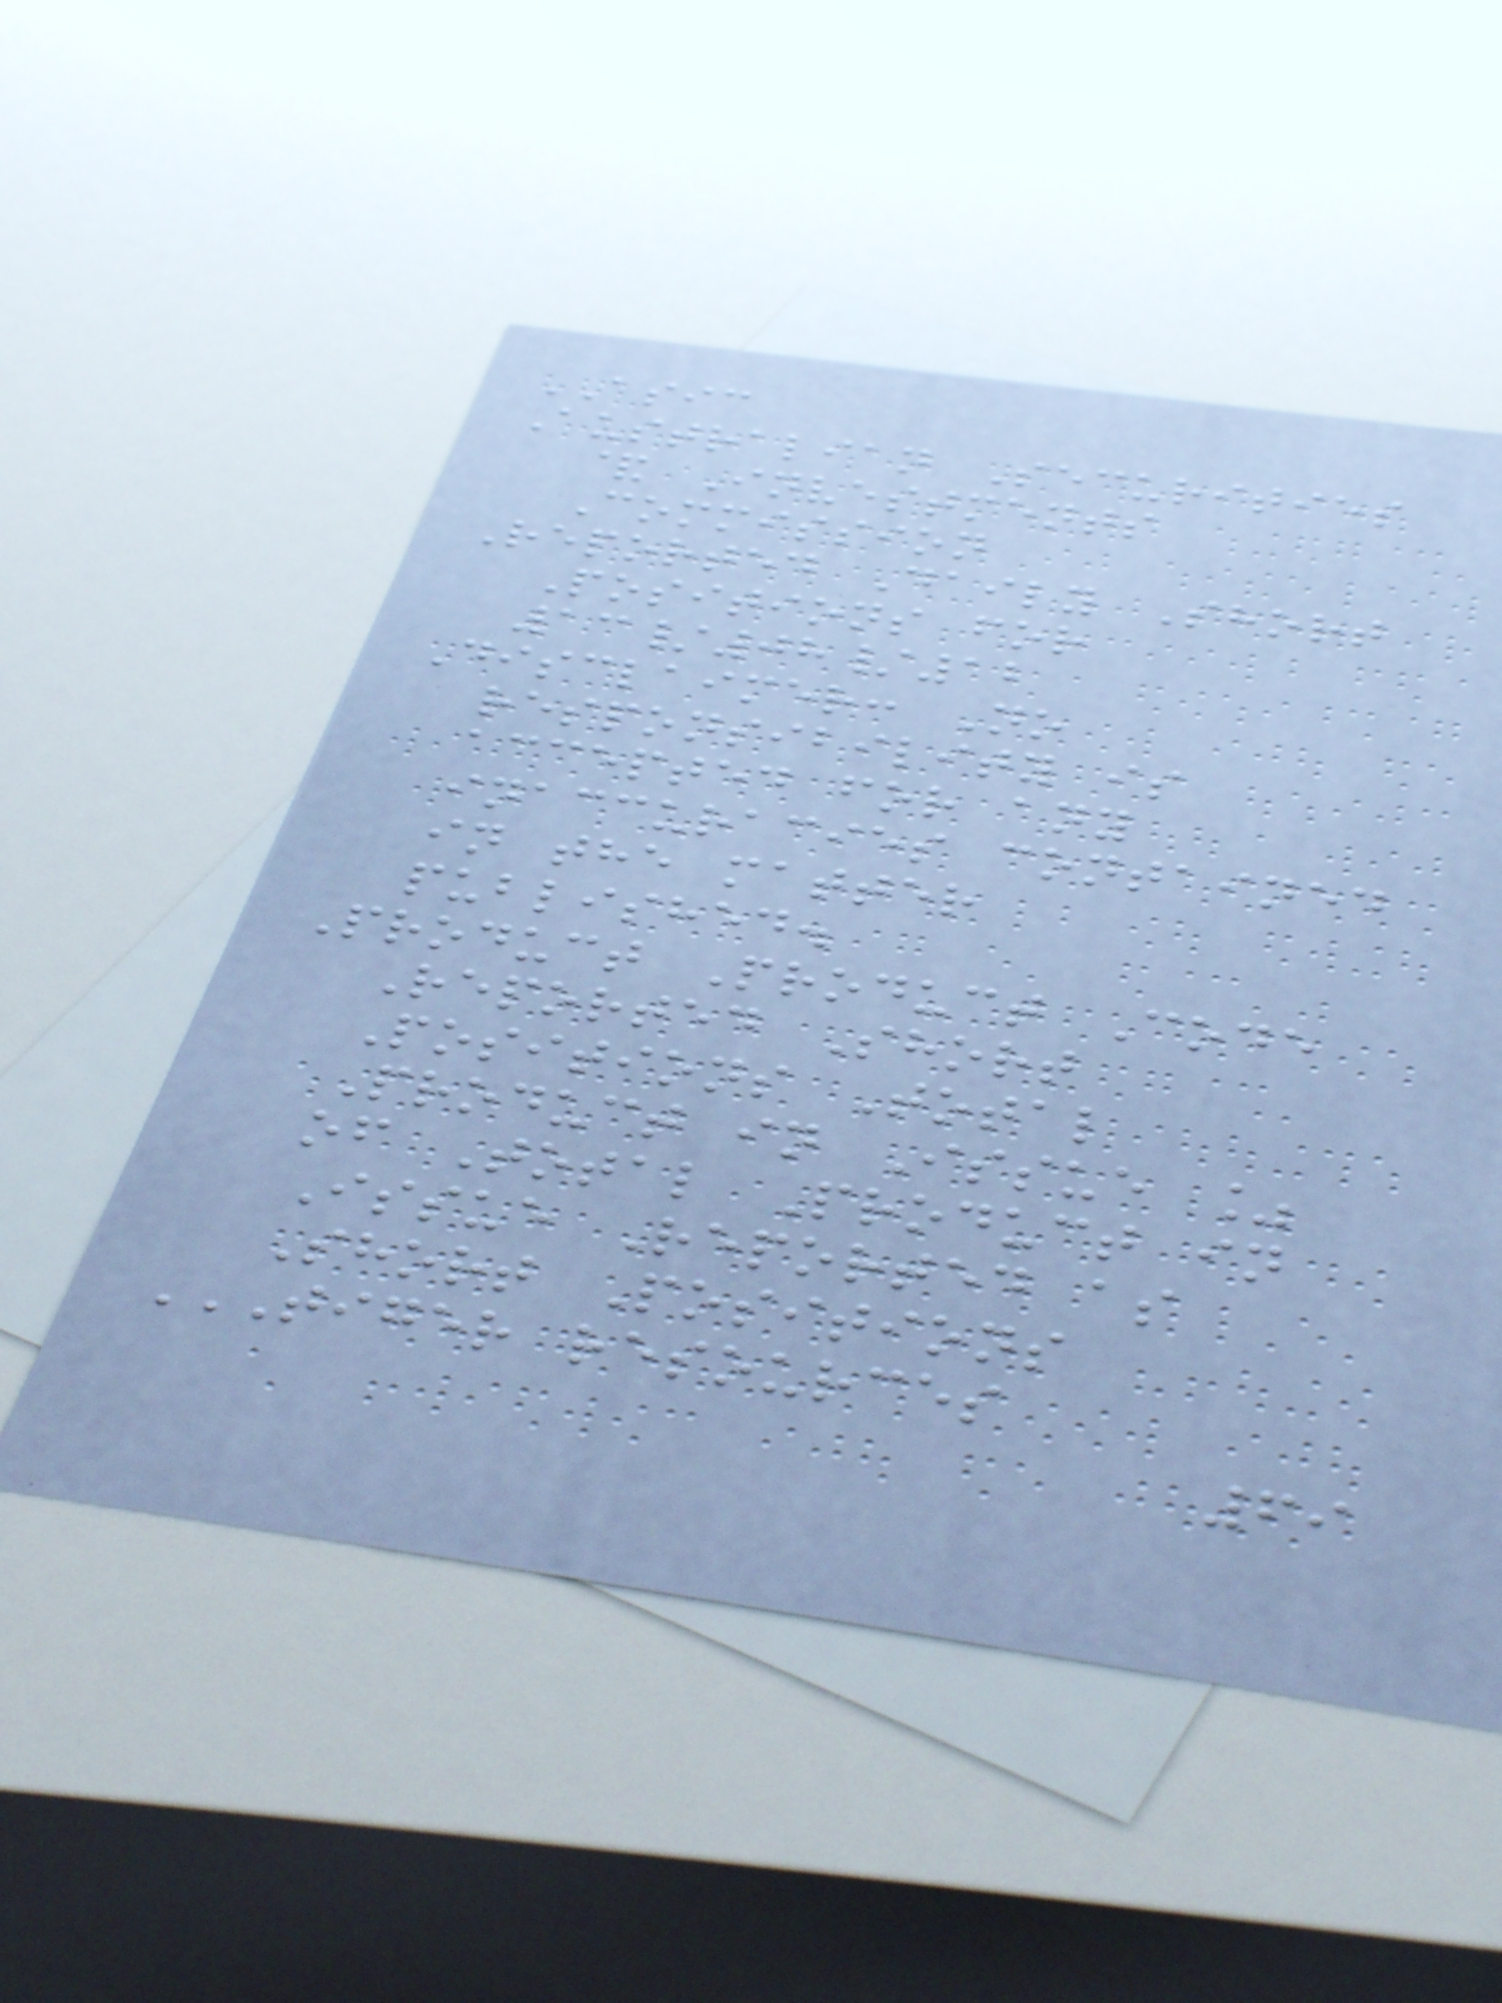ASIC
Australian Securities
& Investments
Commission
Reported Daily Short
Positions for
13/08/12
Disclaimer: No
responsibility is
accepted for any
inaccuracies contained
in the matter
published.
Product Product Code
Reported Short
Positions Total
Product in Issue %
of Total Product in
Issue Reported as
Short Positions
TIGER RESOURCES
69
